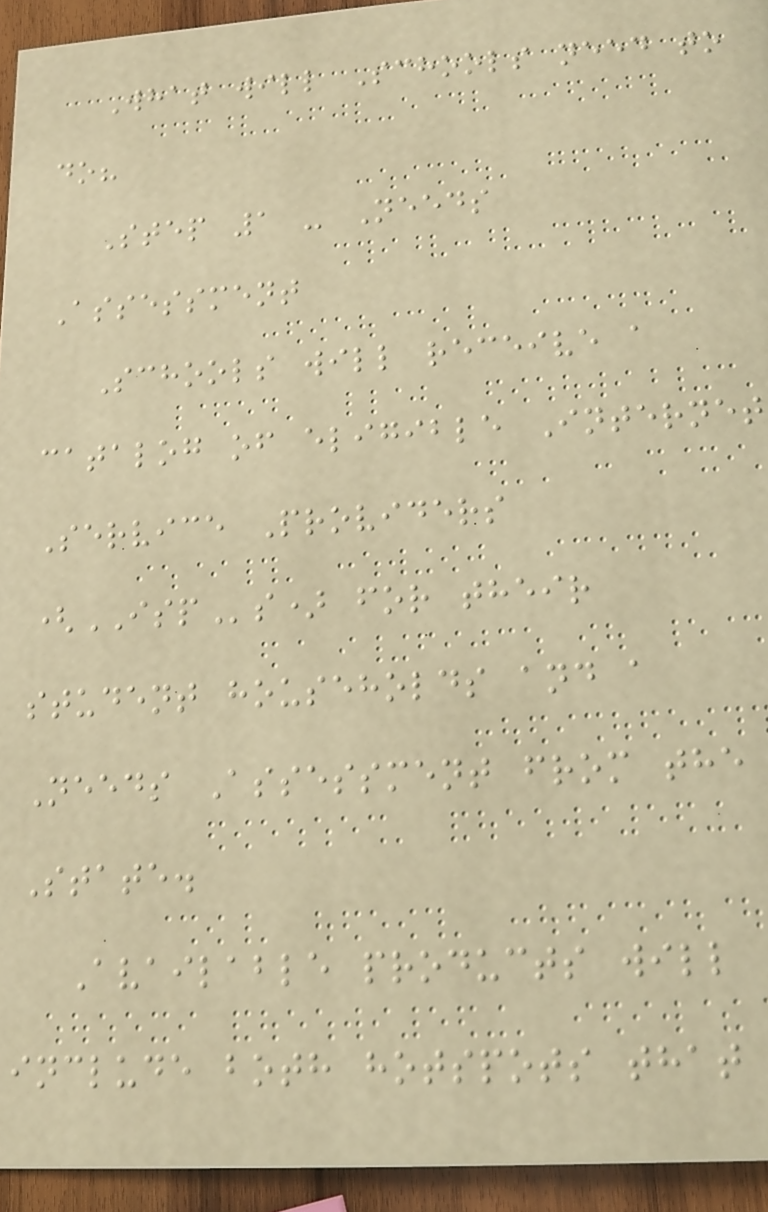What will Schools need to
do?
Step 1 - Needs
Assessment
Schools will receive a
catalog of eligible Internet
Service Providers
(ISPs) for their
student households and a
Needs Assessment from the
State.
Available products will
include both hotspots that
